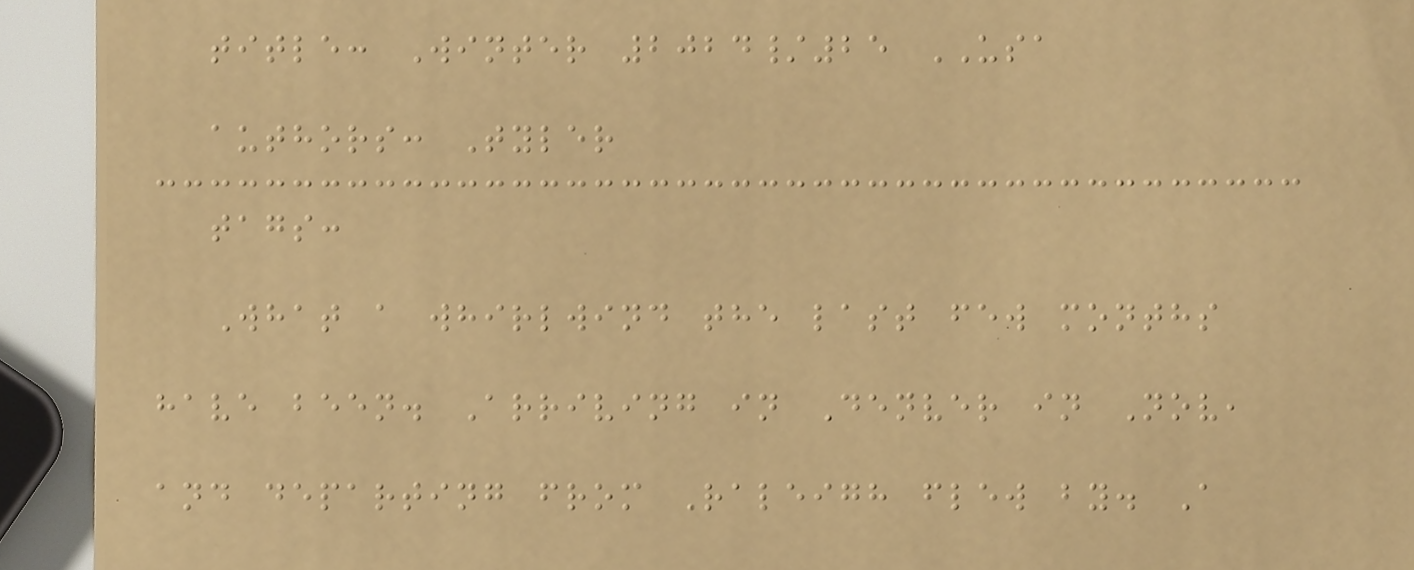title: Winter 2024/25 USA
authors: Tyler
tags:
What a whirlwind the last few months
have been. Arriving in Denver in Nov,
and departing from Raleigh flew by. A
